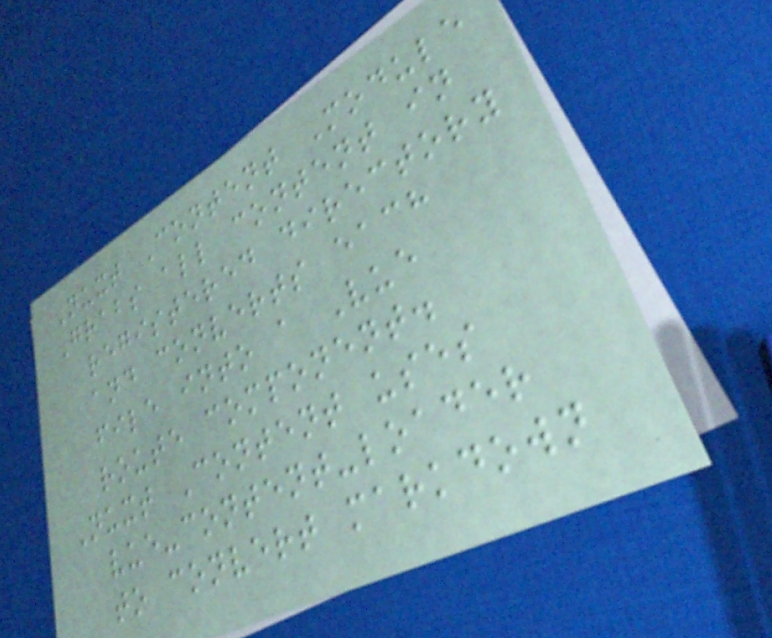Nuxt Content Module
Grabs all content in
registered directory
and converts each
file into a Vue
route component.
Nuxt Content uses
vue-content-loader
to convert markdown
